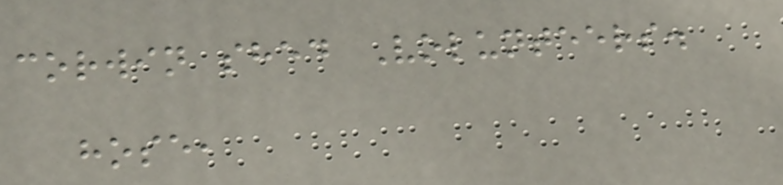corwin shed Volunteers.
hose,
